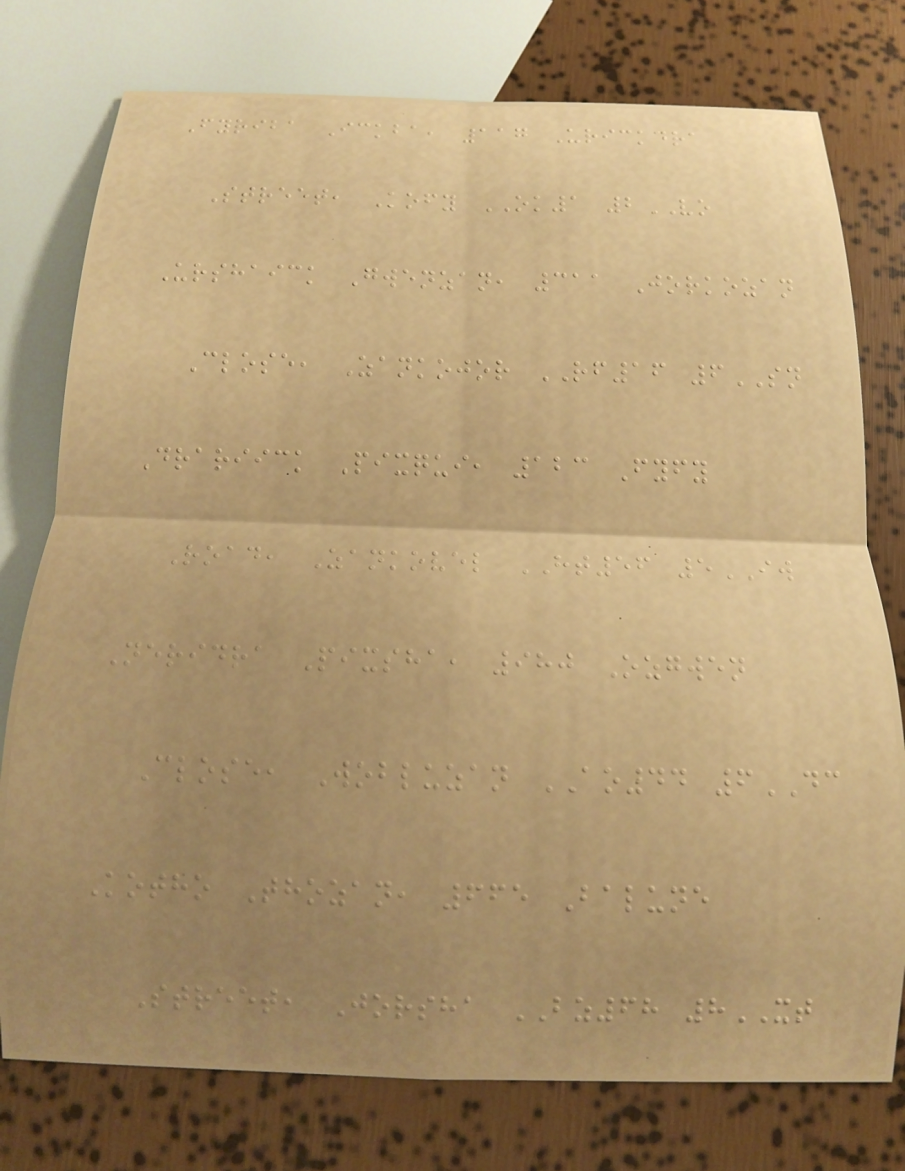Fyriba Ickba, 117 Urickdra
Street, Kofy OK1 2VO
Urshaick Gwenzan, 311 Jorkozan
Close, Zankojor RF16 6SN
Drariick Pixqui, 123 Fyfy
Road, Zankovel HT56 5IW
Neridra Pixsha, 980 Ozgwen
Close, Wobluzan AO44 6DC
Kotho Thozan, 665 Balune
Street, Jorsha BZ68 8XT
